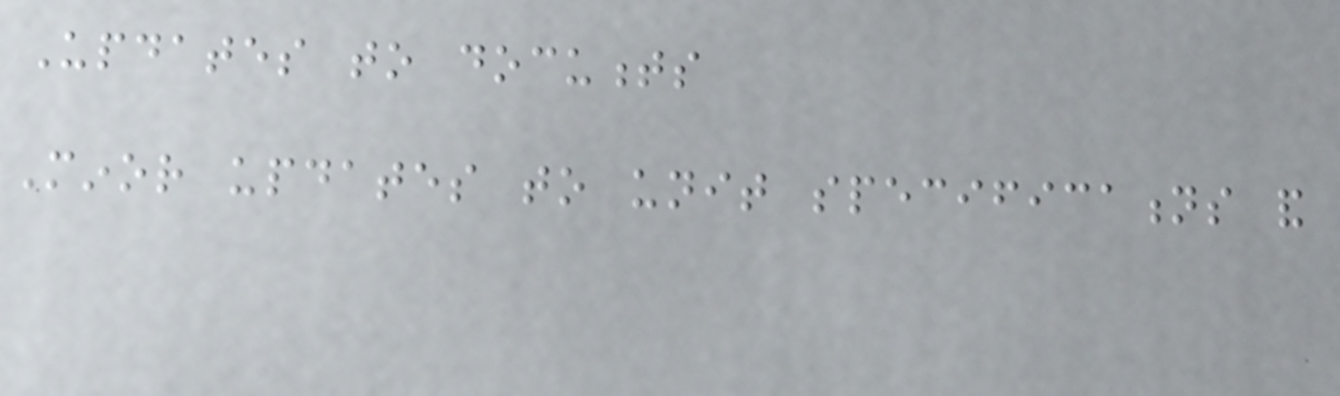Updates to documents
Minor updates to unit specifications and
